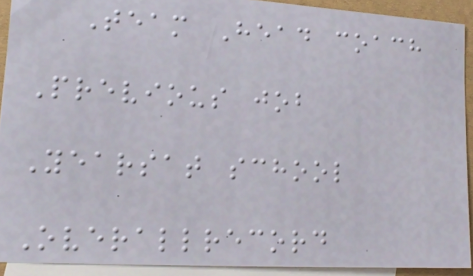Team Head coach
Previous job
Yearsat school
Overallrecord
